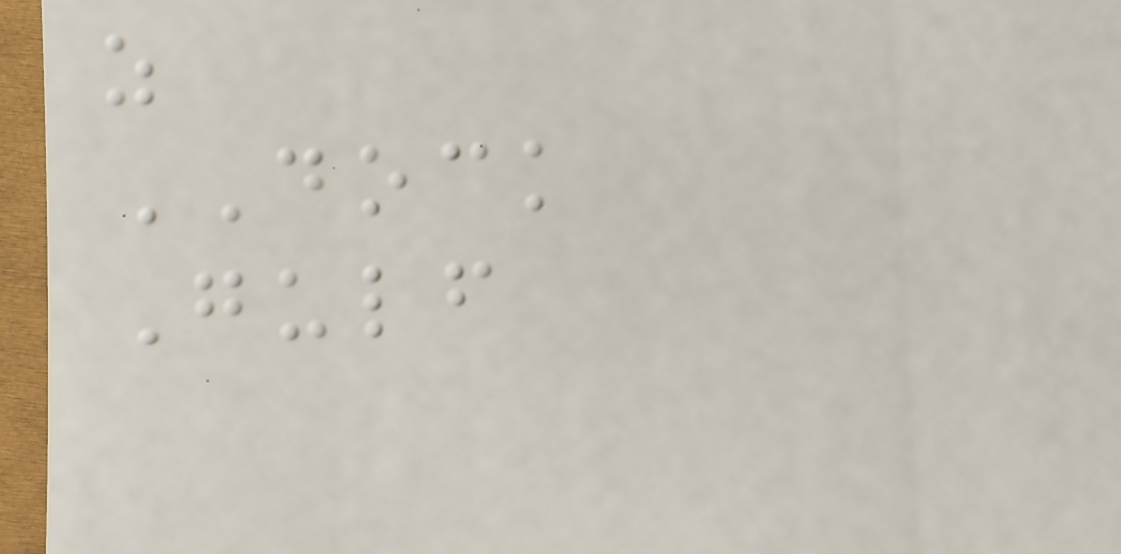z
DOCK
Gulf
